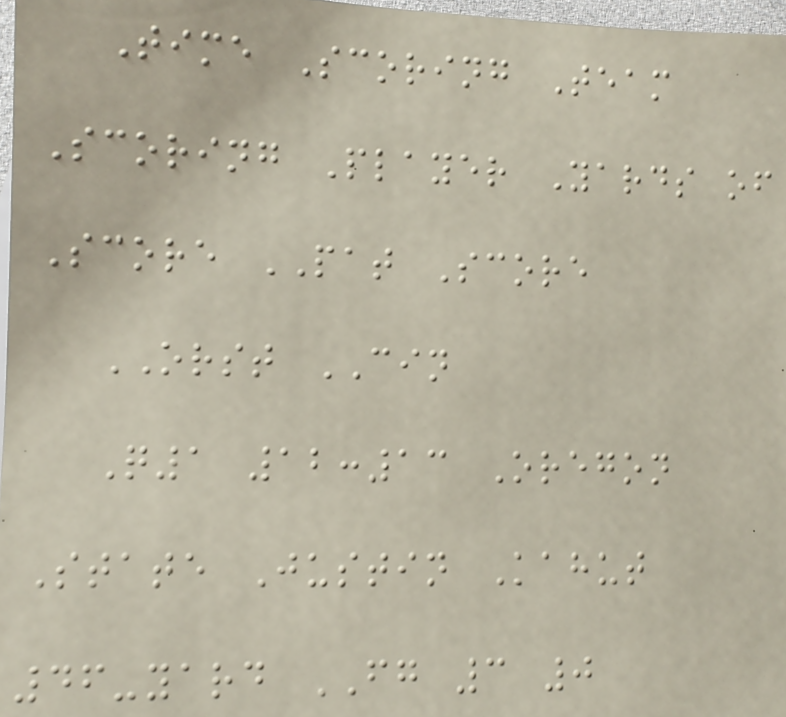Time Scoring Team
Scoring Player Yards of
Score PAT Score
ORST CIN
Q1 12:13 Oregon
State Justin Kahut
46-yard FG 3 0
